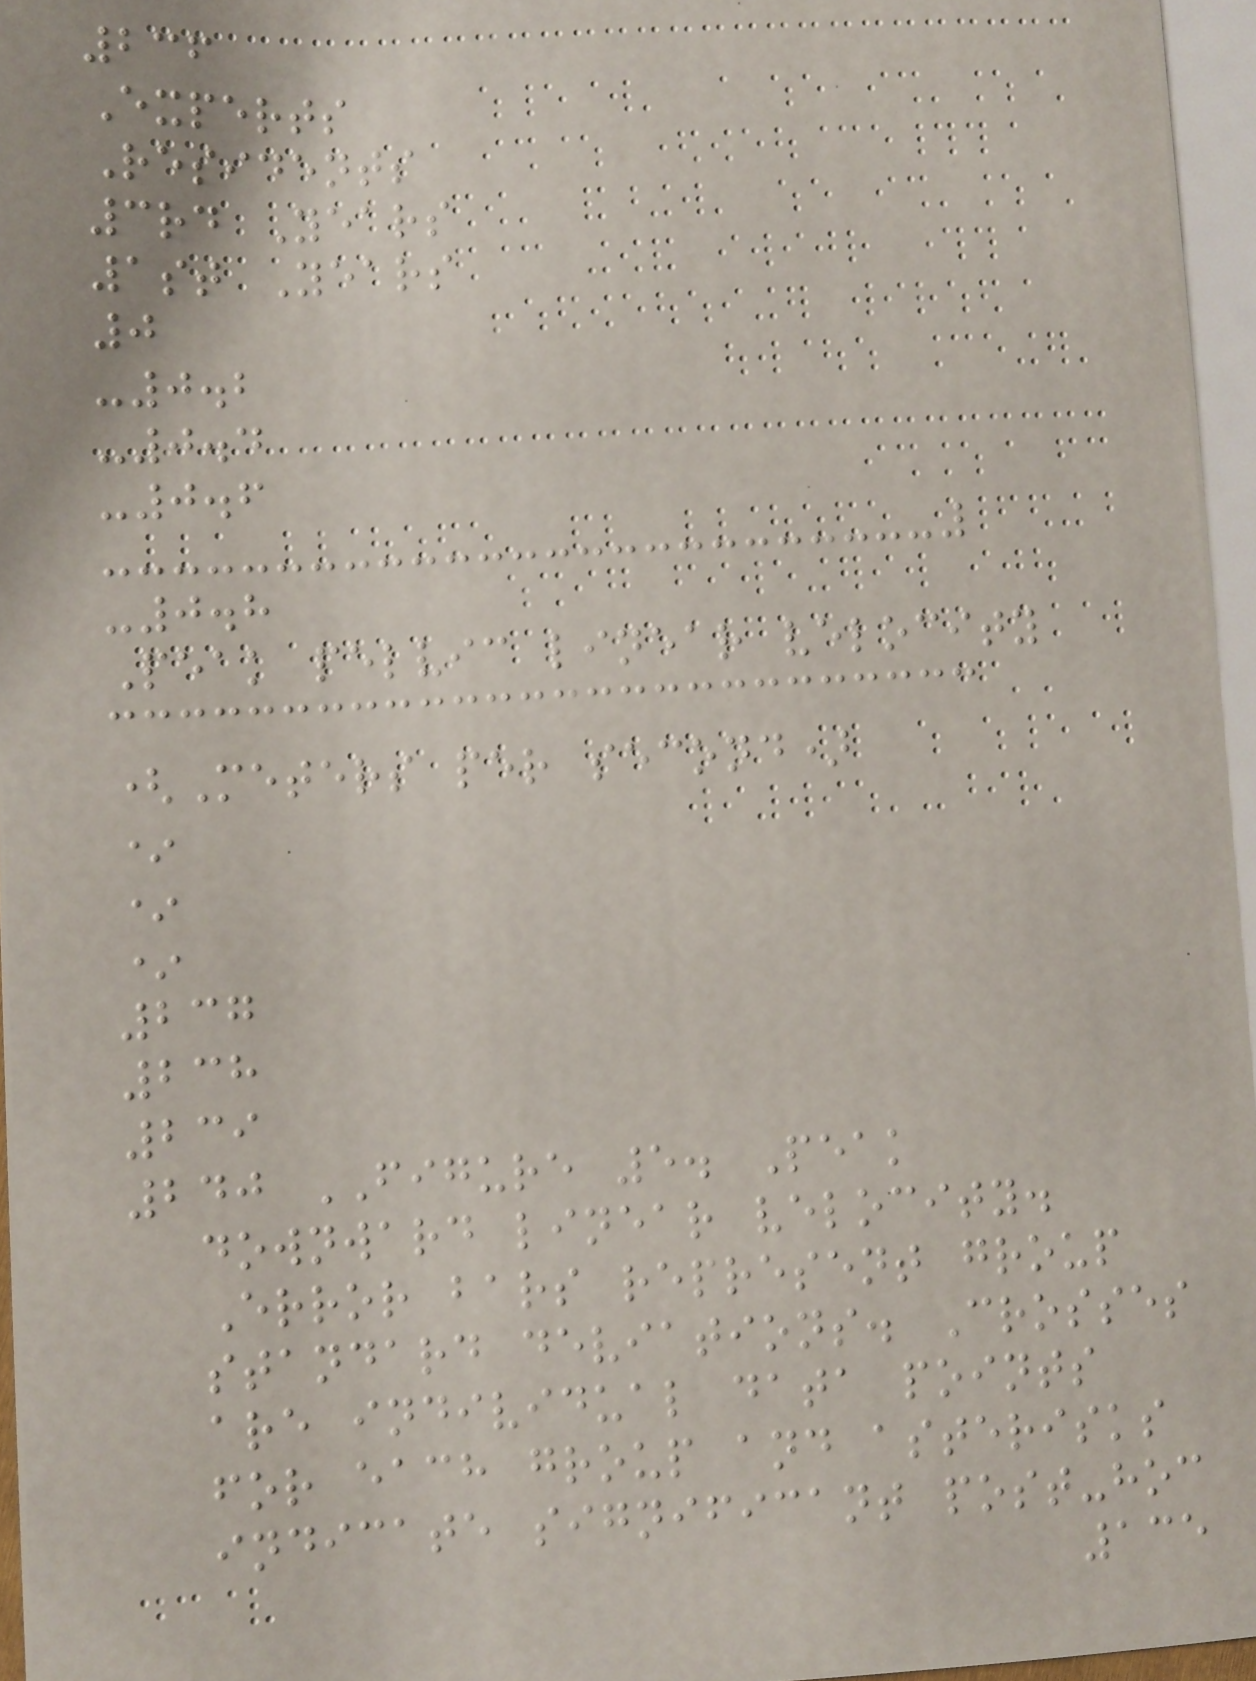236
Experts
Residents
3rd Years
1st Years
0
-0.2
-0.4
-0.6
-0.8
Peak pelvic linear velocity
(Meters per second)
*
*
*
237
238
239
240 FIGURE 5. Peak
downward linear velocity.
Error bars represent group
standard deviations. Crosses
are individual data points
for each group and asterisks
indicate significant post-hoc
135
